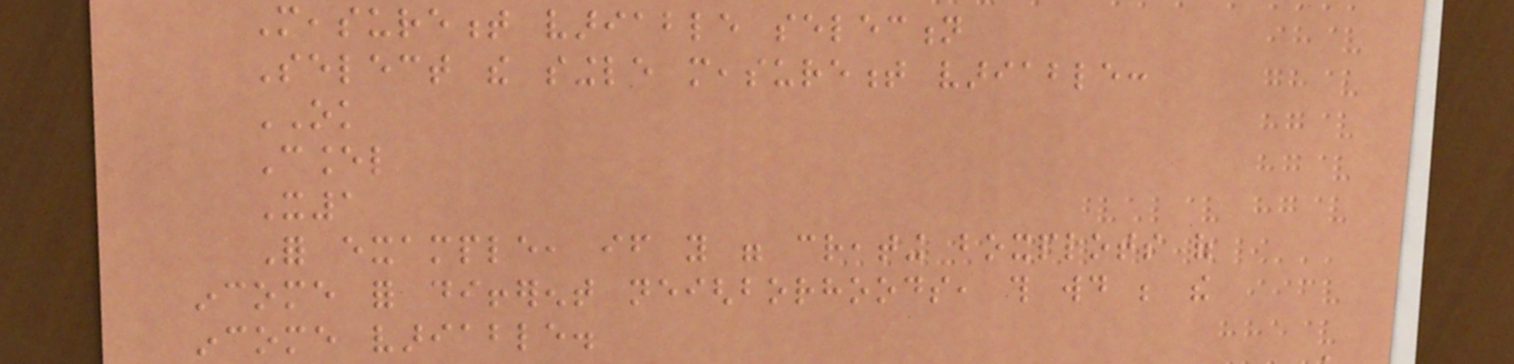Measurement variable selection
Select the single measurement variable:
OK
Cancel
X1
For example, if you were creating boxplots of
income for different neighborhoods, this would be the
income variable.
